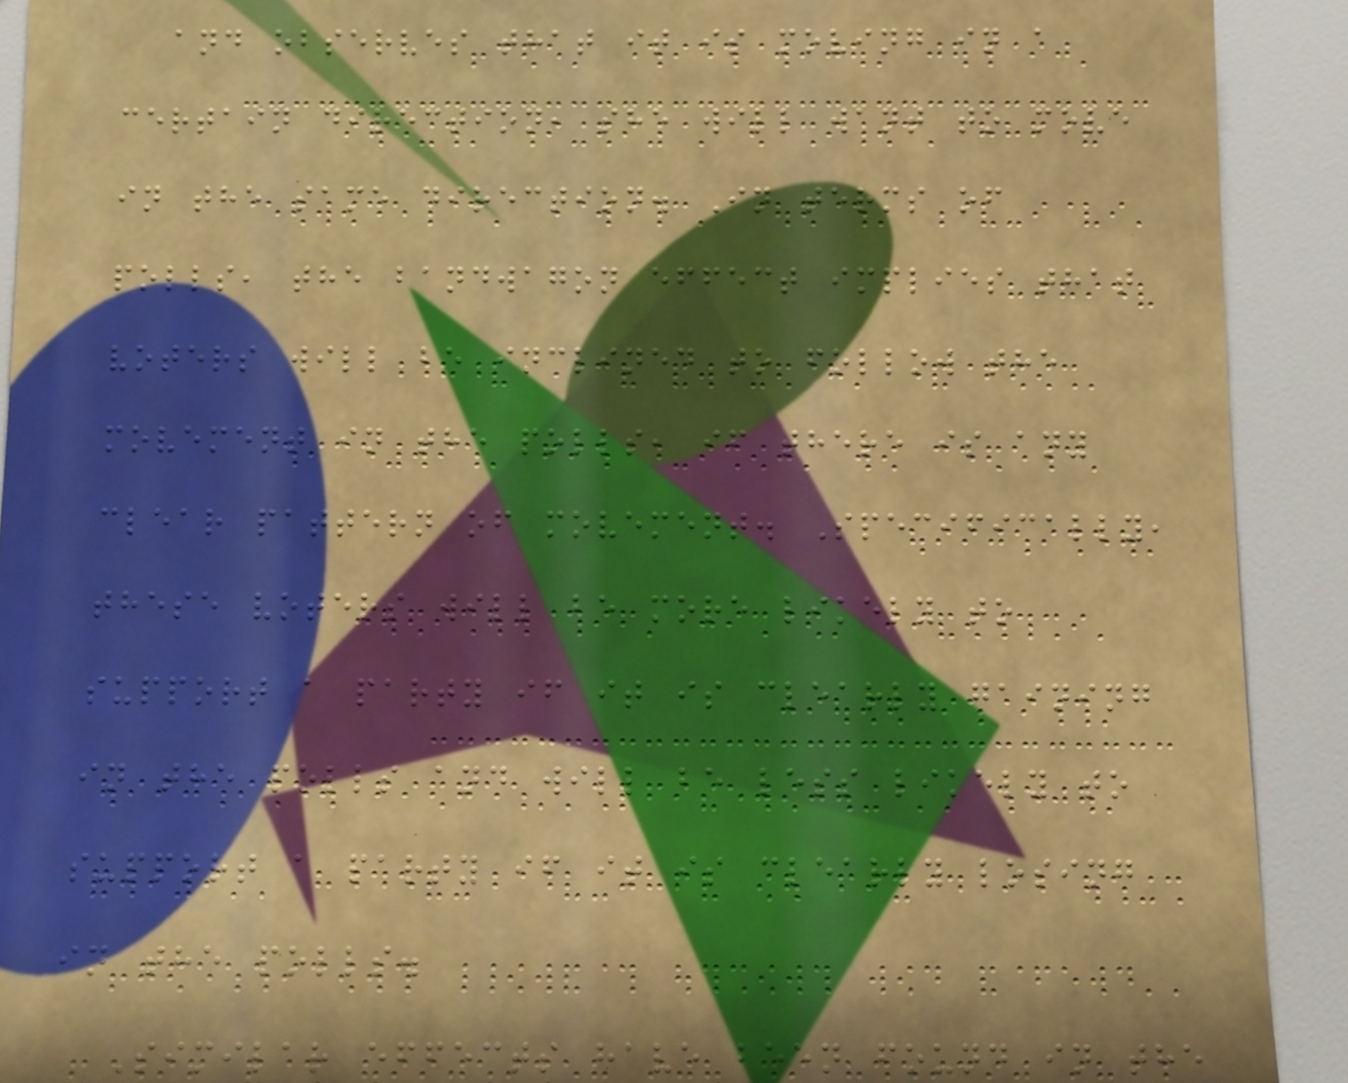and observes that it is moving in a
certain direction, she will want to move
in the same direction. In terms of
polls, the bandwagon effect implies that
voters will be inclined to follow the
movement in the polls, if there is any
clear pattern of movement. Specifically,
these voters will be more likely to
support a party if it is clearly gaining
in the polls and will be less likely to
support a party if it is clearly losing
in the polls.
Similar effects have been found in the
